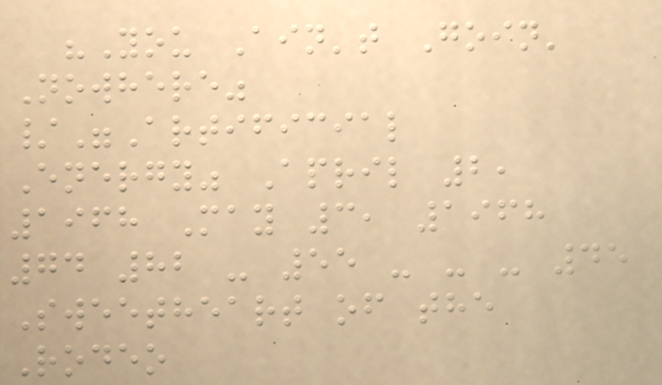"You Ain't Goin'
Nowhere"
/"Artificial
Energy" April 2,
1968 May 3, 1968
74 82 - 55 - - - 45
Sweetheart of the
Rodeo
